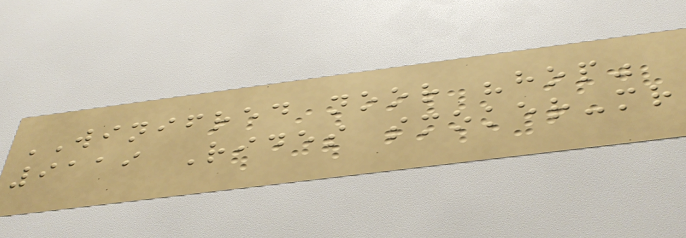WINIFRED noor "hop"
9119 Rides smoker-mr
